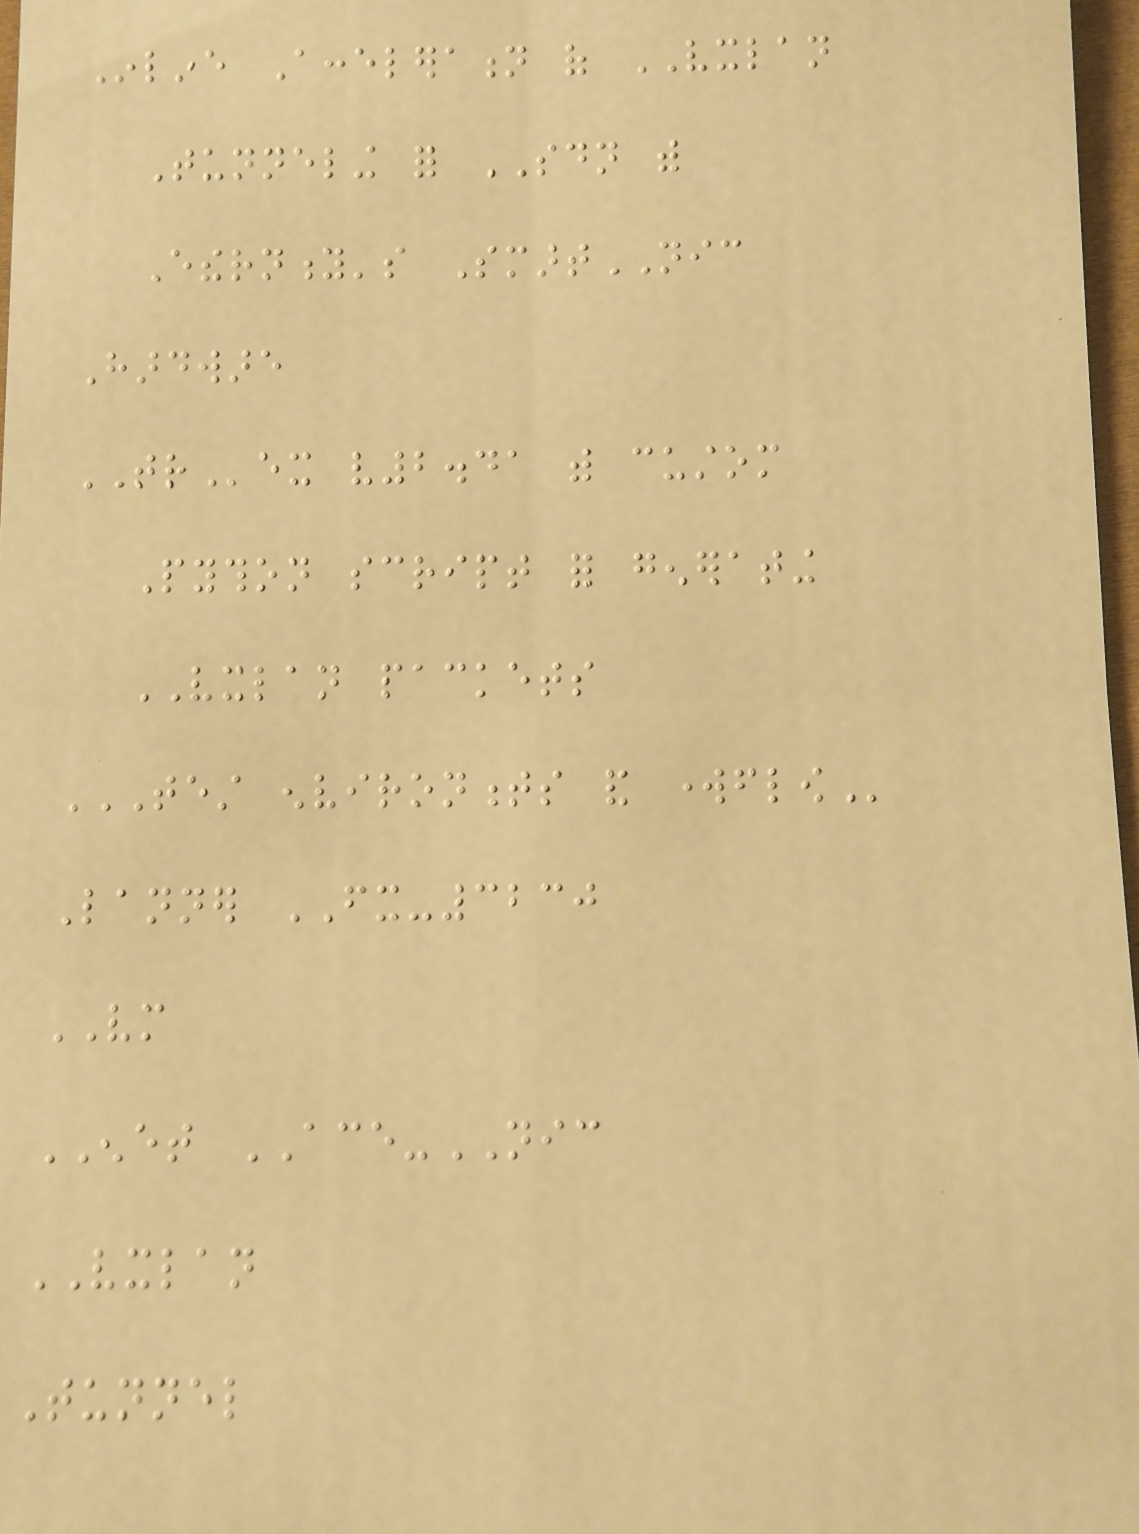Inline Acceleration of VXLAN
Tunneling for SDN with
Ethernity's SmartNIC
Hardware
TRex v2.41 with custom
Python script for generating
VXLAN packets
TEST ENVIRONMENTS AND WORKFLOW
Lanner FX-3230
VM
ENET ACE-NIC
VXLAN
Tunnel
